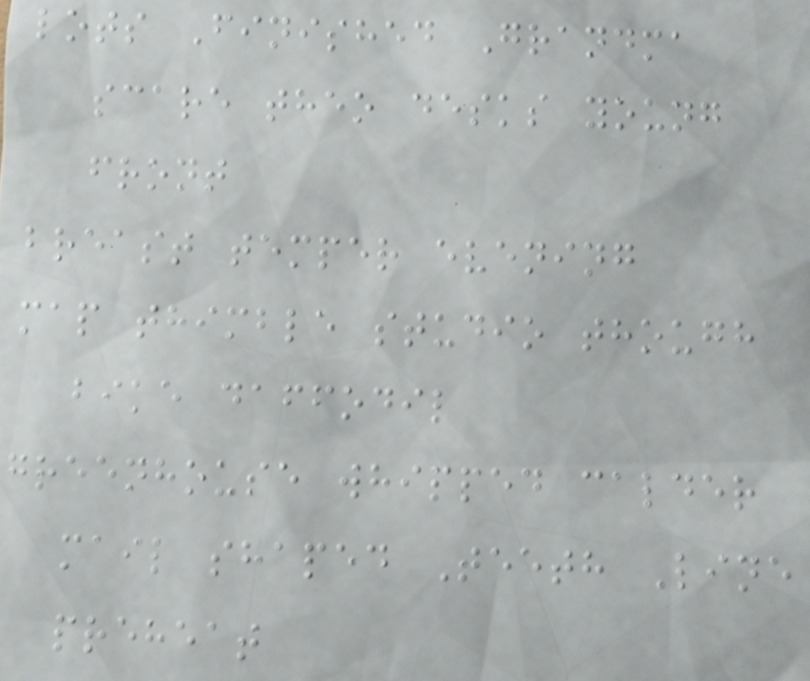lots Finished Grandma
scare theo desks young
front
breast temper evening
map thimble studio though
bike daffodil
greenhouse whipped calder
mail shaped Teeth Line
preheat
